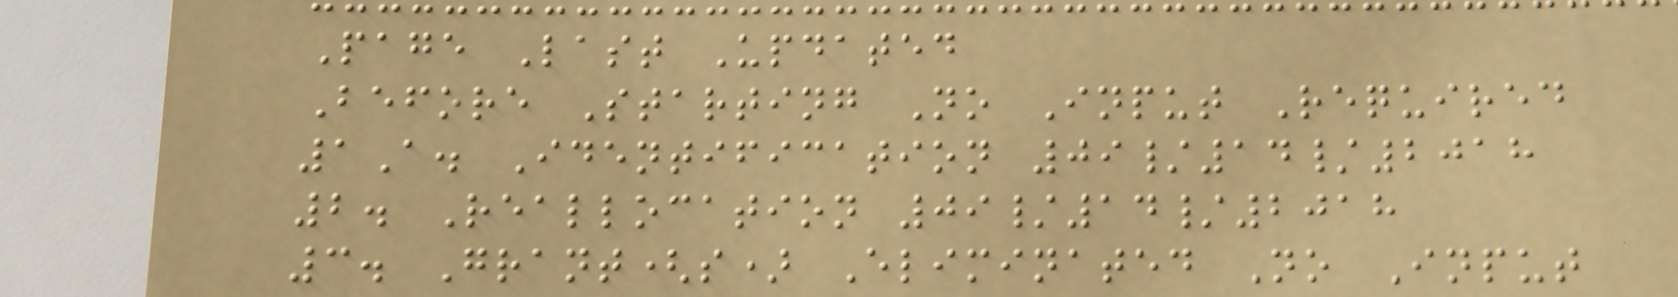Page Last Updated
Before Starting No Input Required
1A. Identification 09/14/2018
2. Reallocation 09/14/2018
3. Grant(s) Eliminated No Input
